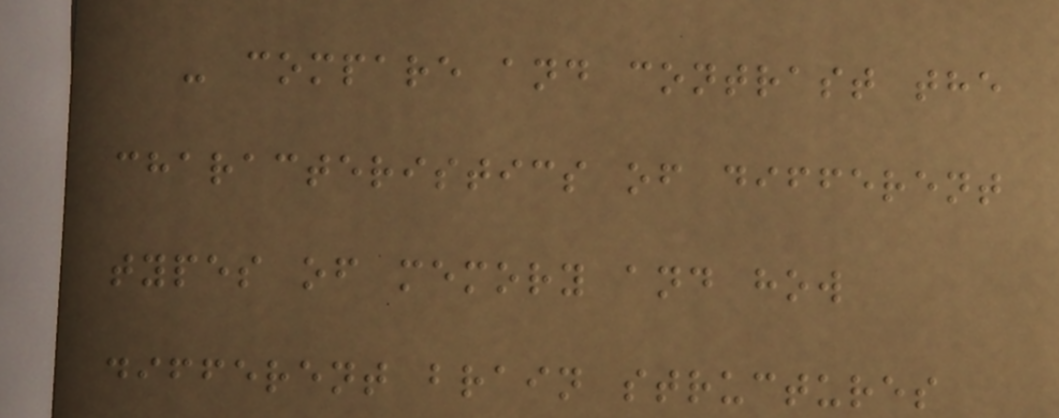- compare and contrast the
characteristics of different
types of memory and how
different brain structures
